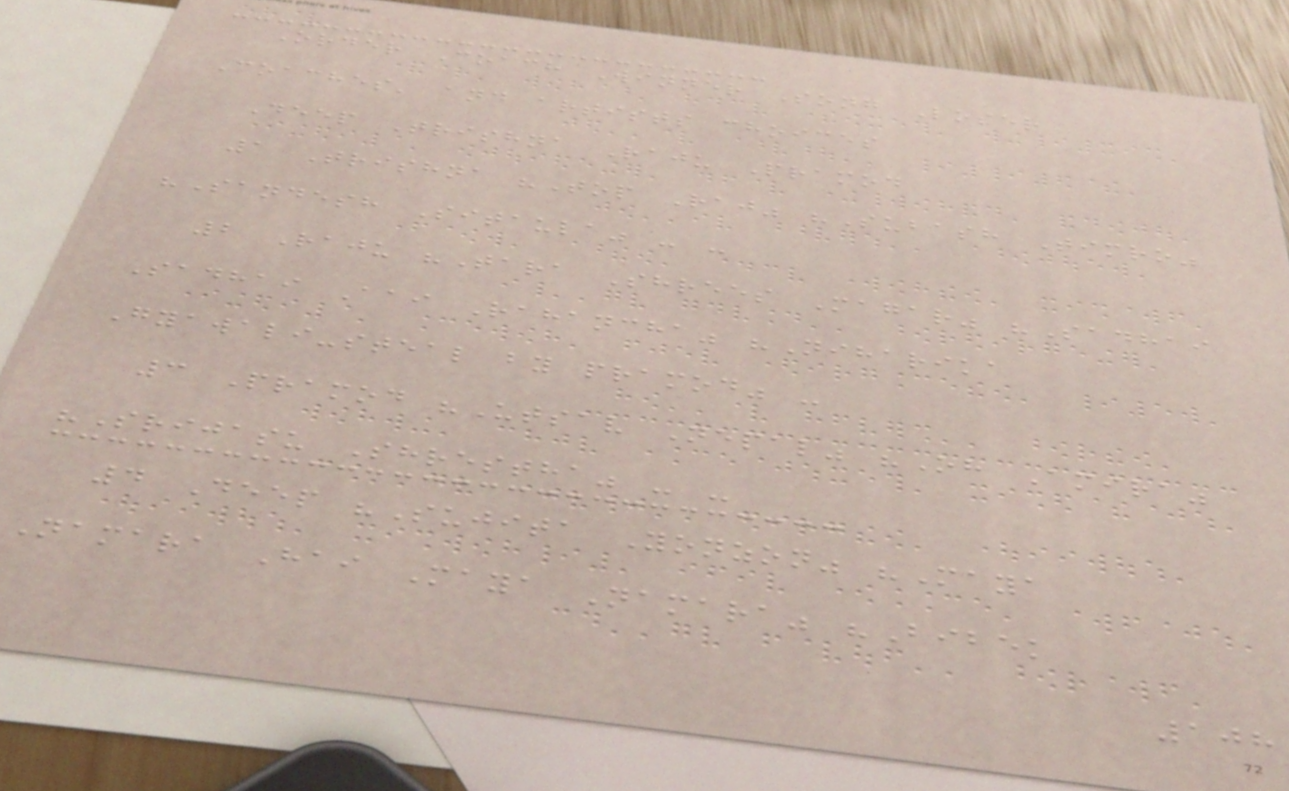Order Coach Winner Song Loser
Coaches' and artists choices
Deep Trishna Raju Pramod
1 Trishna "Top Raj" "Subash Timro"
"Sandesh Sitaula" - -
2 Raju "Tara Shrees Magar" "Sadhai
Sadhai Aai Rahancha" "Niharika
Gyawali-steal by pramod" -
3 Pramod "Utsav Nepal" "Oh Amira"
"Srijasu Shrestha" - -
4 Deep "Sujita Yonzon" "Maya
Namara Hai Maya Namara" "Bibek
108
